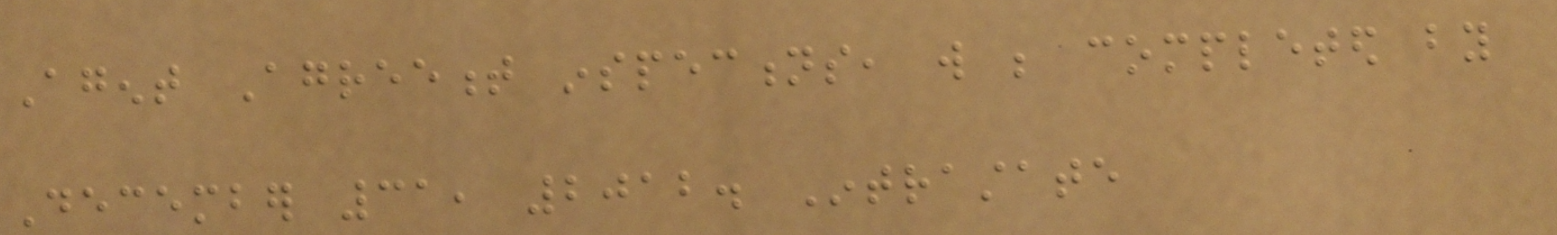Agent Agreement inspections, will be completed by
December 31, 2012. Intrastate
